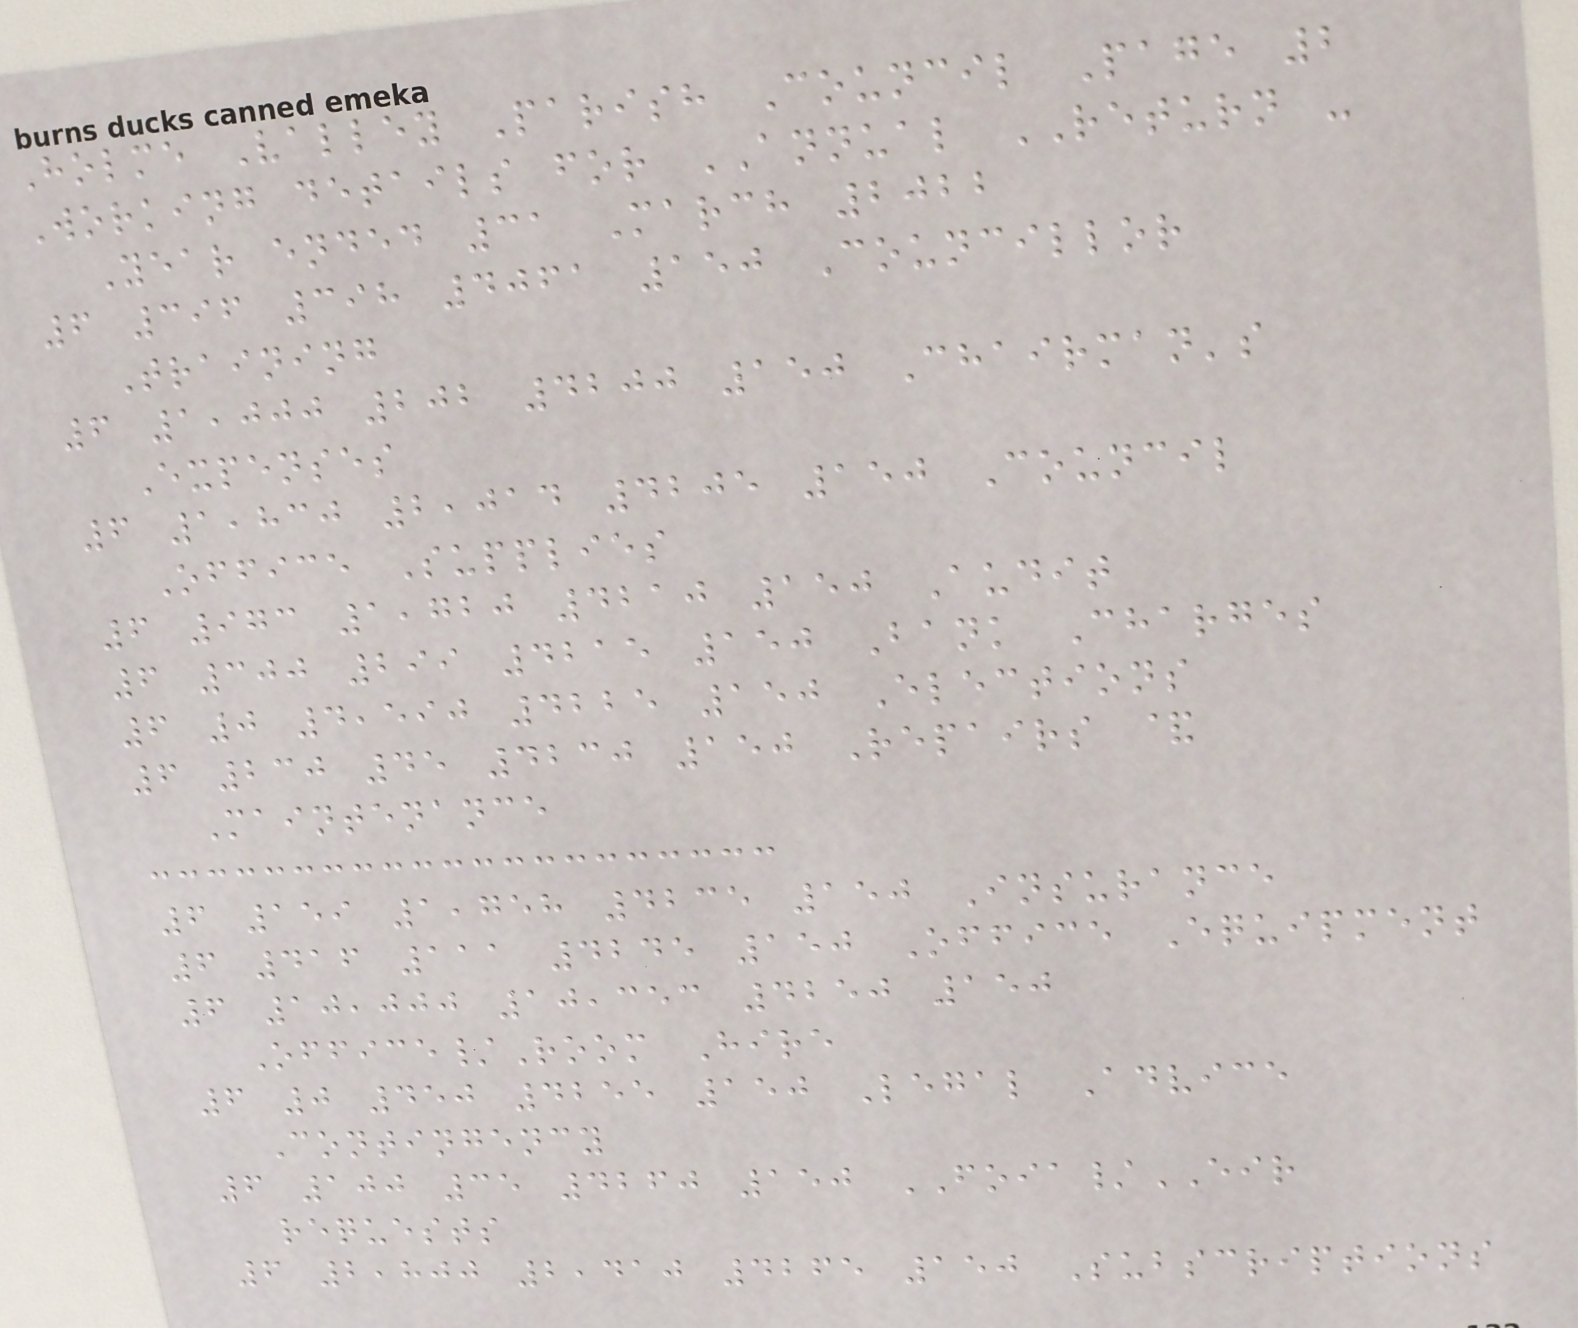Holme Valley Parish Council Page 2
Working details for ANNUAL RETURN -
Year ended 31 March 2022
6 396 398 4061 150 Councillor
Training
6 1,000 202 4200 150 Chairman's
Expenses
6 1,830 2,014 4205 150 Council
Office Supplies
6 973 1,720 4210 150 Audit
6 300 299 4215 150 Bank Charges
6 0 4,590 4225 150 Elections
6 230 45 4230 150 Repairs &
Maintenance
6 159 1,758 4235 150 Insurance
6 416 111 4245 150 Office Equipment
6 10,000 10,353 4250 150
Office/Room Hire
6 0 450 4255 150 Legal Advice
Contingency
6 100 35 4260 150 FOIA/EIR
requests
6 2,800 2,410 4265 150 Subscriptions
